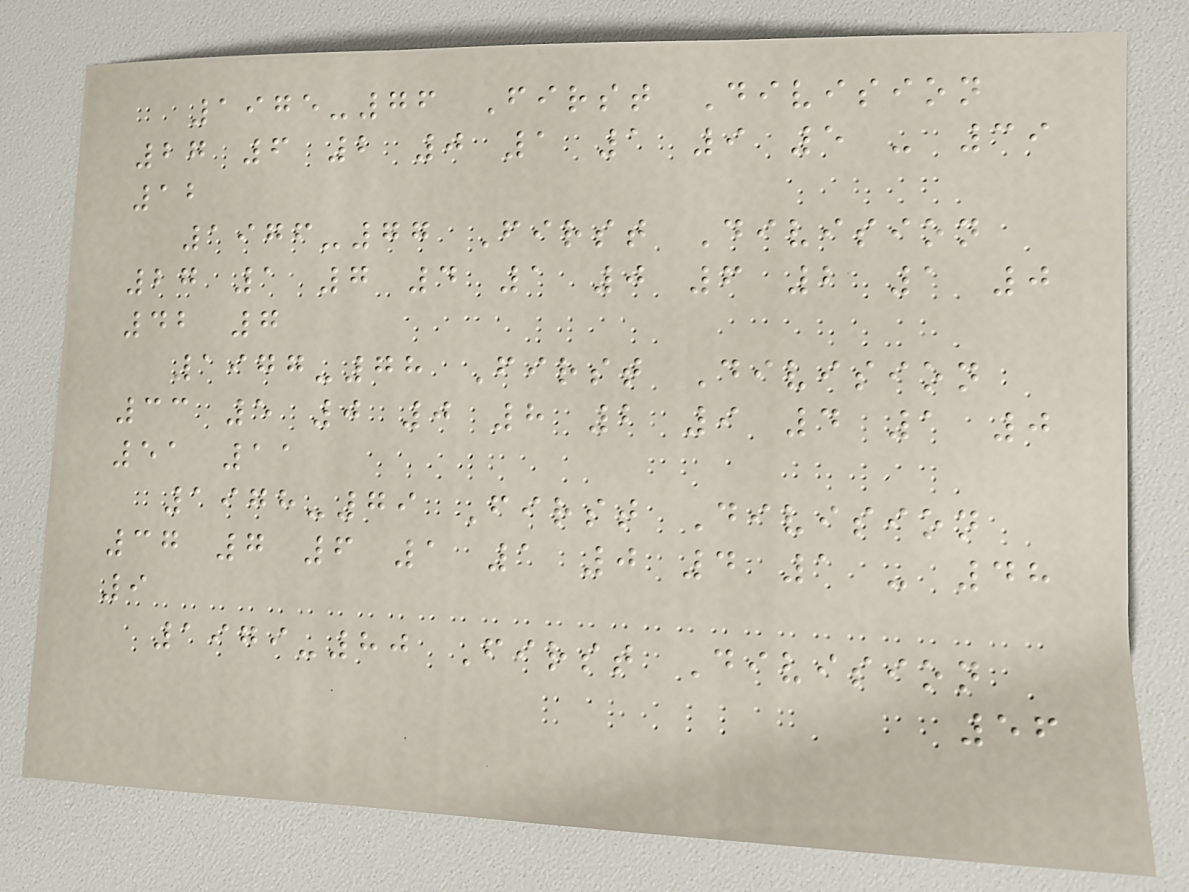1975-76 First Division
27 6 2 0 1 1 9 5 - 39
12
1976-77 First Division
27 1 7 4 1 0 6 2 1 0
42 7
1977-78 First Division
33 5 0 0 8 2 9 4 1 0
51 11
1978-79 First Division
37 7 6 1 1 0 4 1 - 48
9
1979-80 First Division
56
